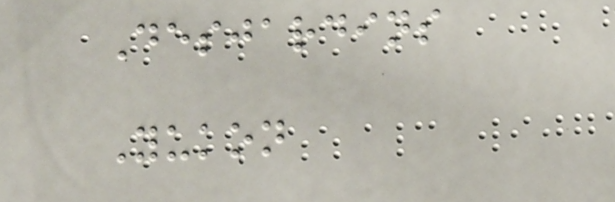Desjardins
Yukon
